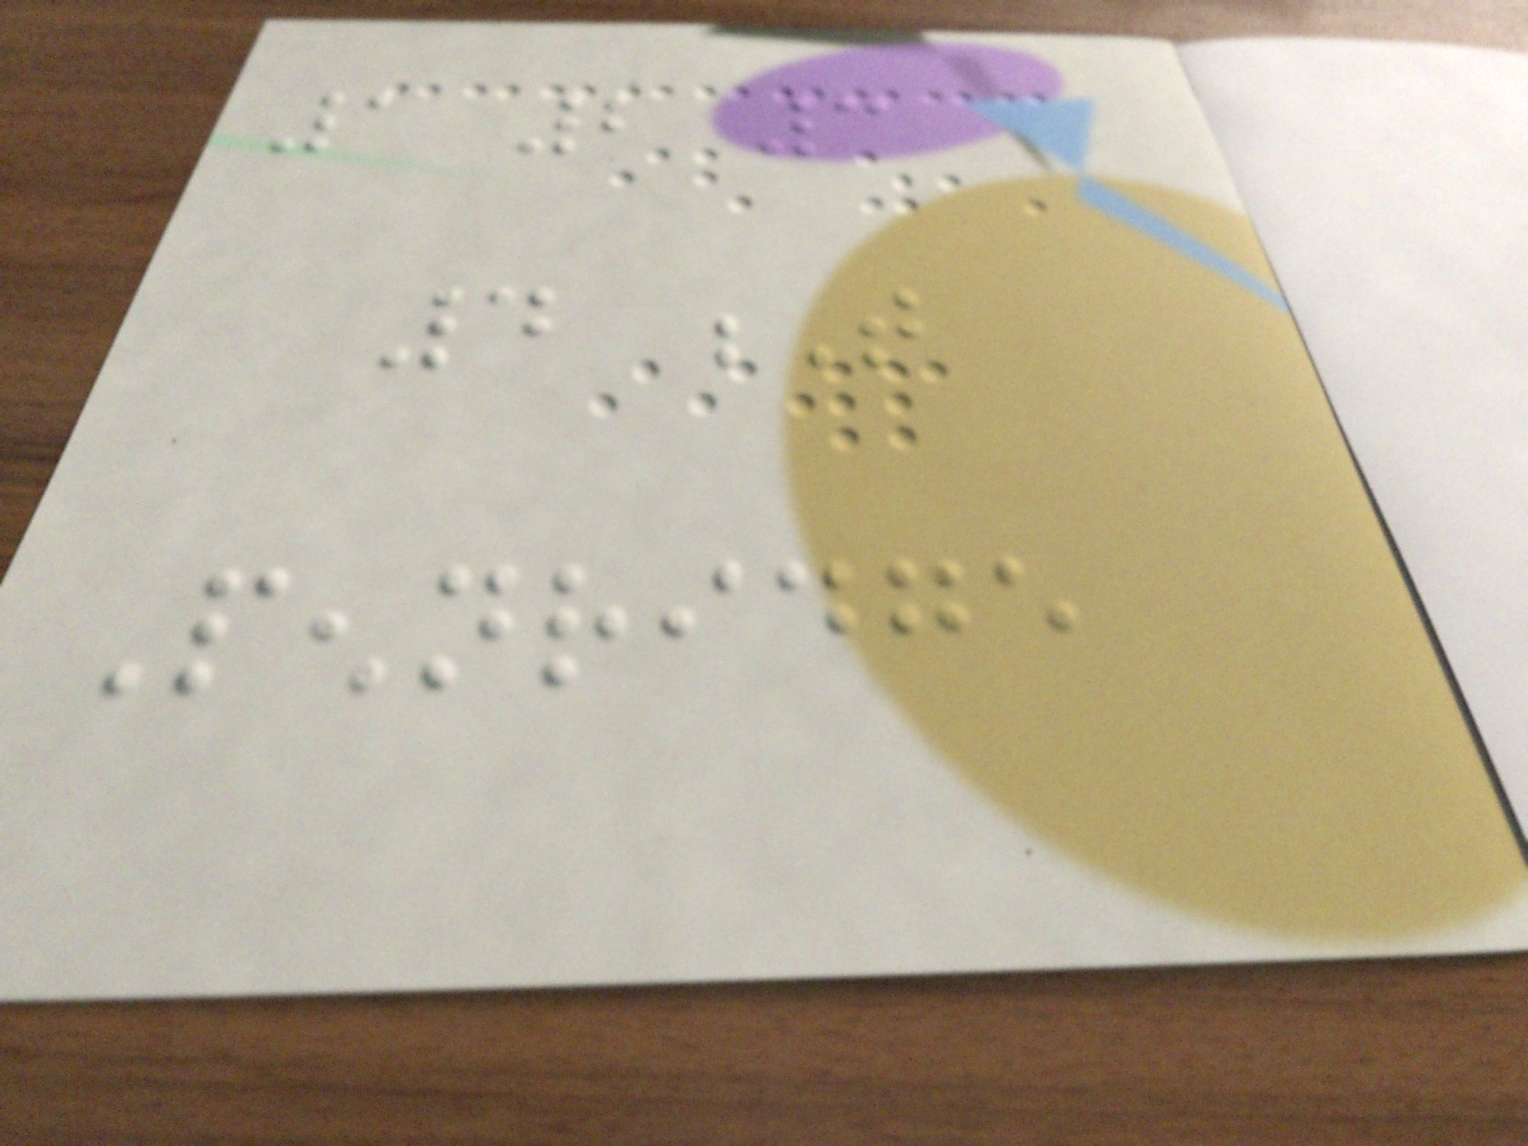1 2 3
4 T
Pennridge
